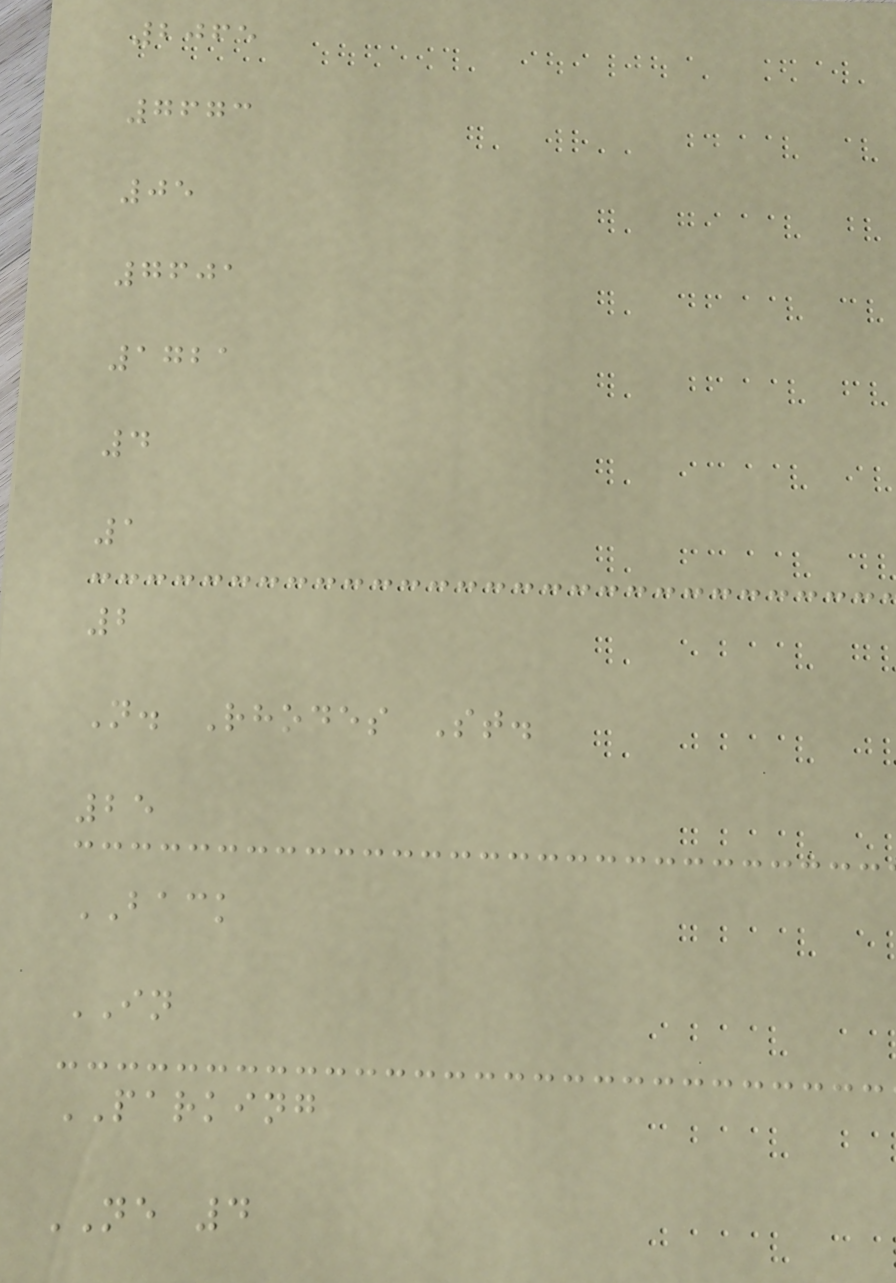2065
7673
05
7601
1721
4
1
2
N. Rhodes St.
25
BACK
IN
PARKING
NE 4
